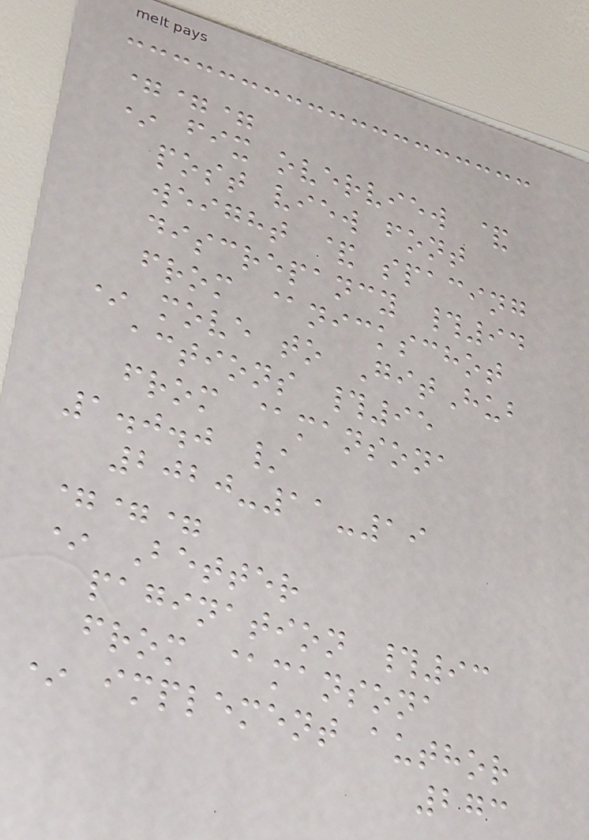===
* fix overview &
post view font
weight & spacing
discrepancy #94
from @nickschot
* move to GitHub
actions #95
from @mansona
1.0.0 /
2020-11-19
===
* Better
pagination #93
from @mansona
* implement author
273
